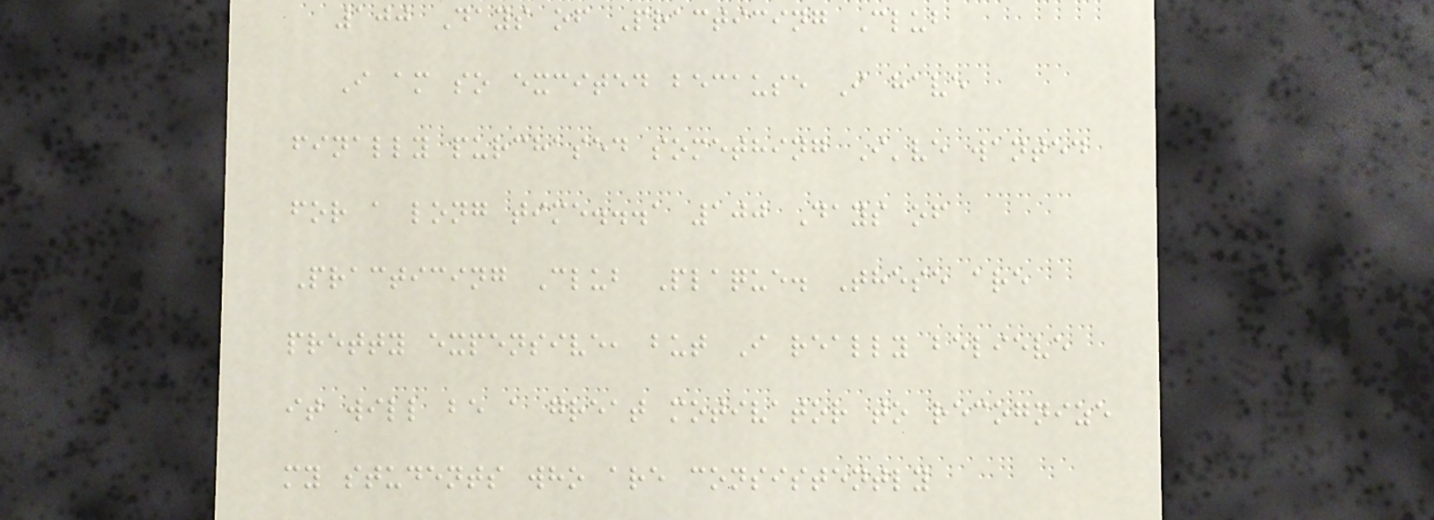100 Days of Practicing Club
I am so excited because I have
finally purchased something I've wanted
for a long time...a 100 Days of
Practicing Club Plaque. These are
pretty expensive, but I really believe
it will be a great motivator to recognize
my students who are consistently
